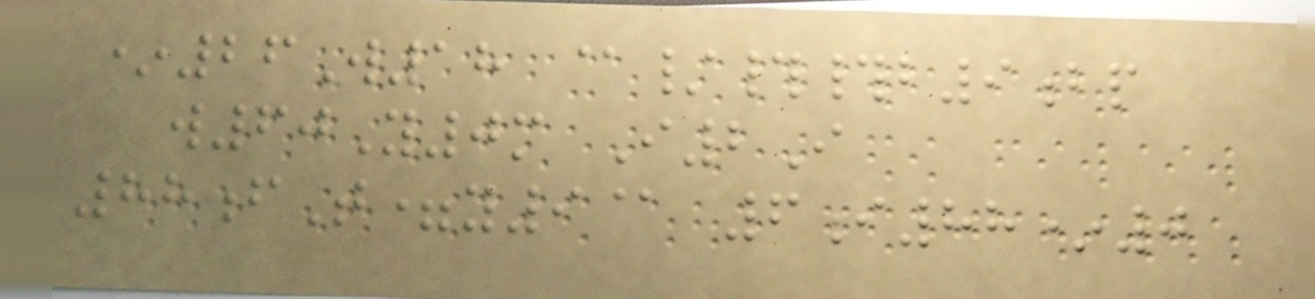*26W18 @/##b9bp
w60Y0m I2I
88fT=y9@ 6i88*0
